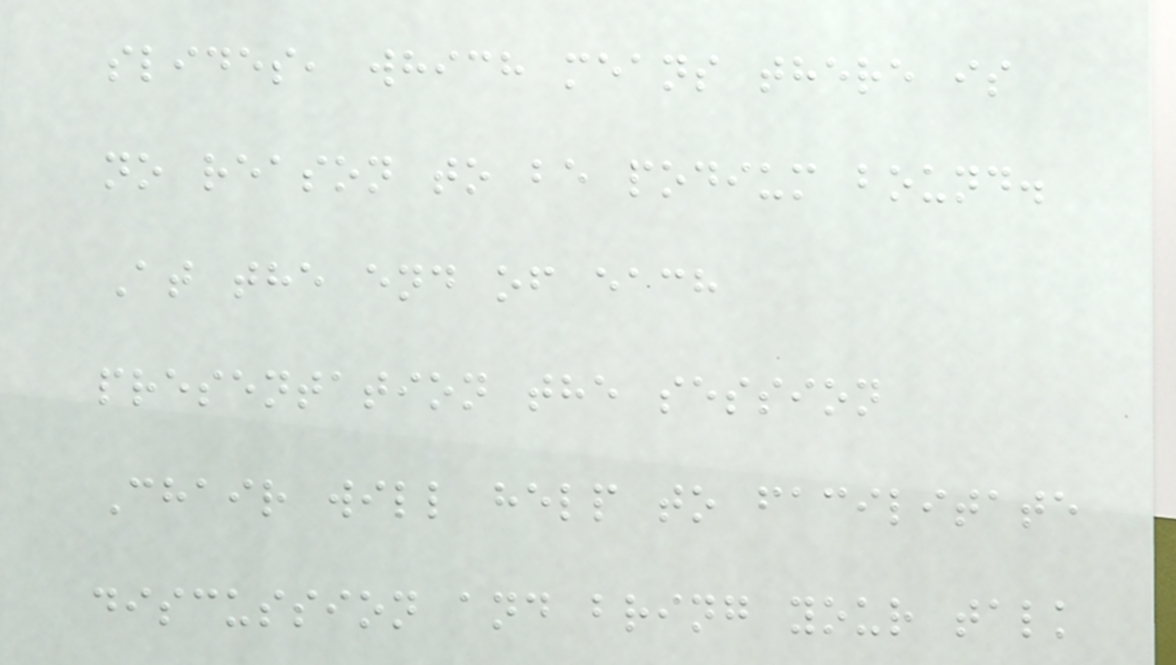slides, which means there is
no reason to be podium bound.
At the end of each
presentation the session
Chair will help to facilitate
discussion and bring your talk
